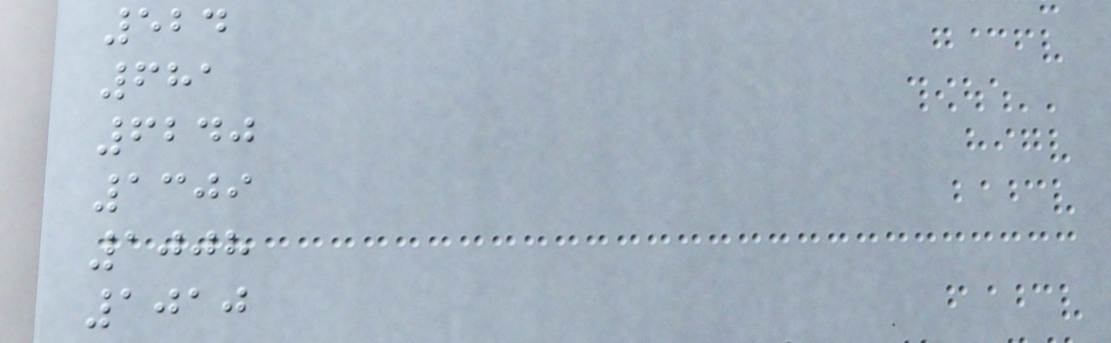524
681
6240
1309
1008
1010
